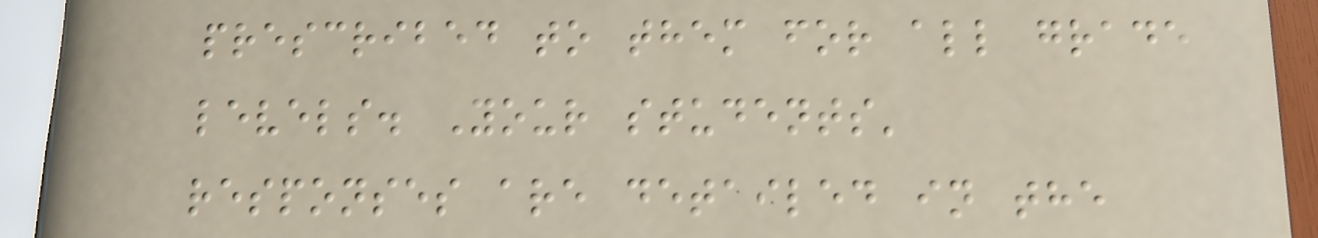prescribed to them for all grade
levels. Your students'
responses are detailed in the
